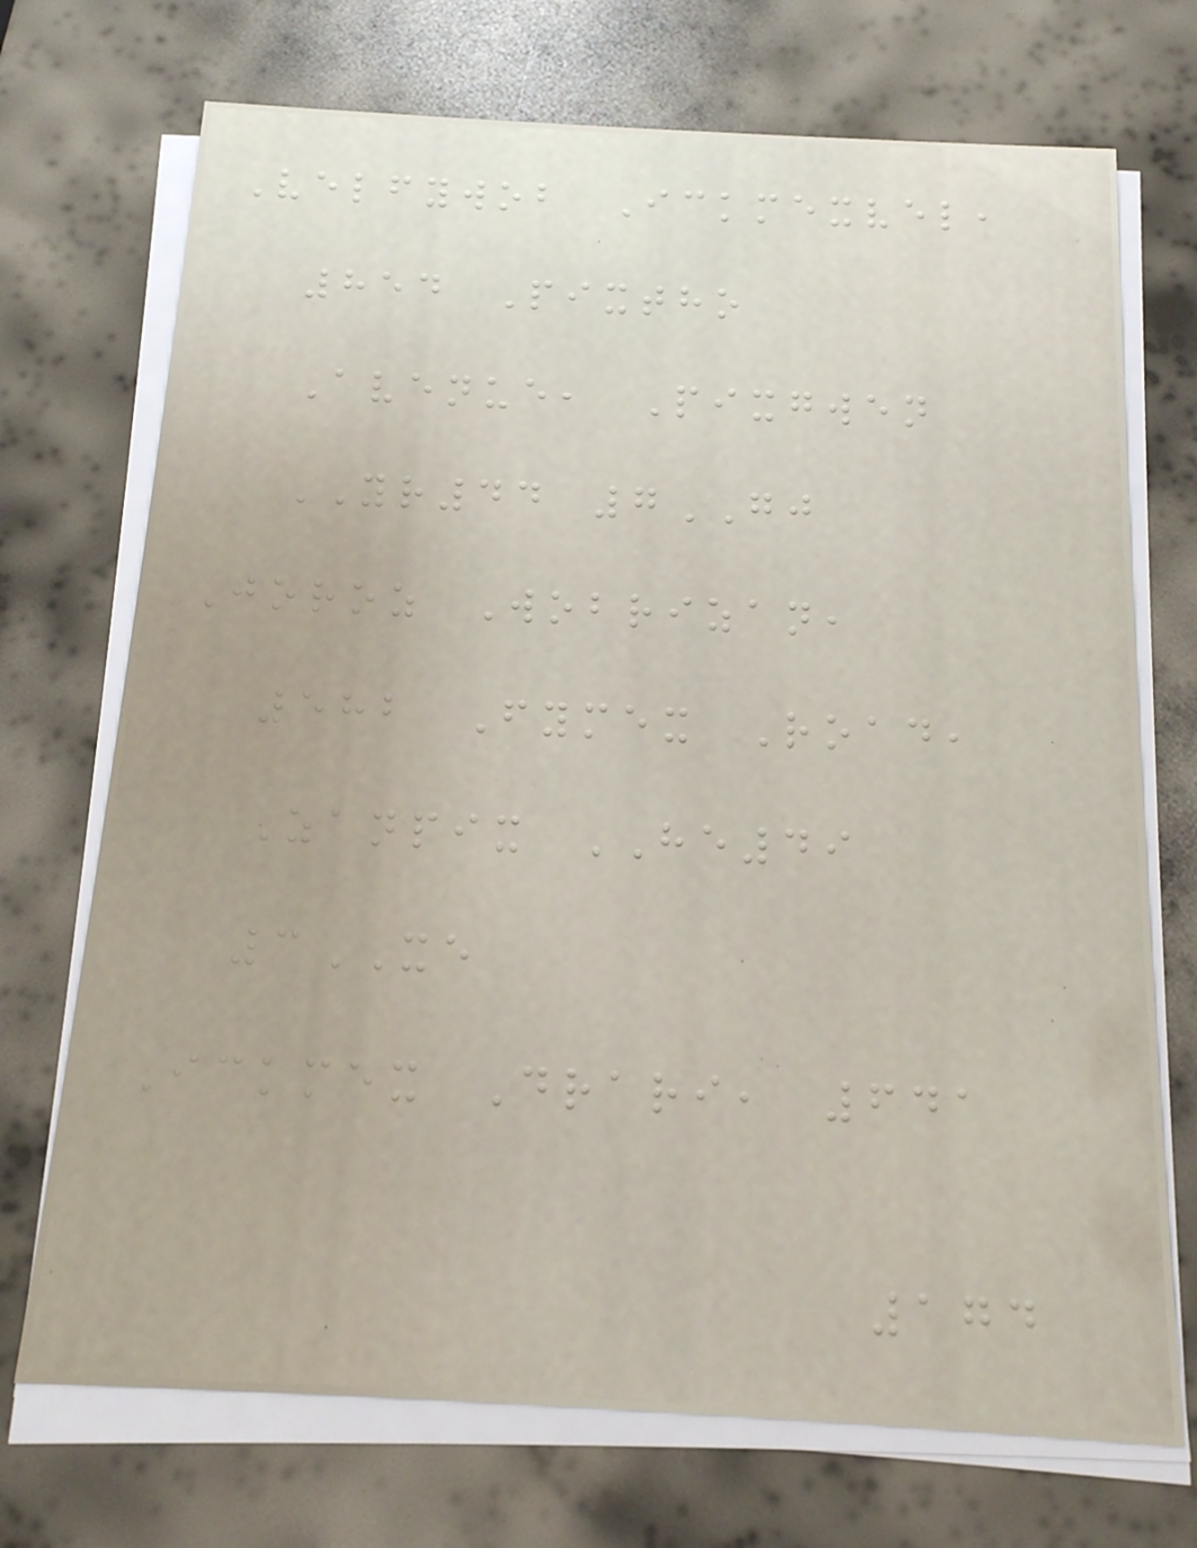Velfywob Ickmexvel,
854 Pixtho
Avenue, Pixgwen
YR44 7GJ
Joroz Wobrizan,
582 Fymex Road,
Zanpix HE49
3XE
Ickmex Drari, 641
174
